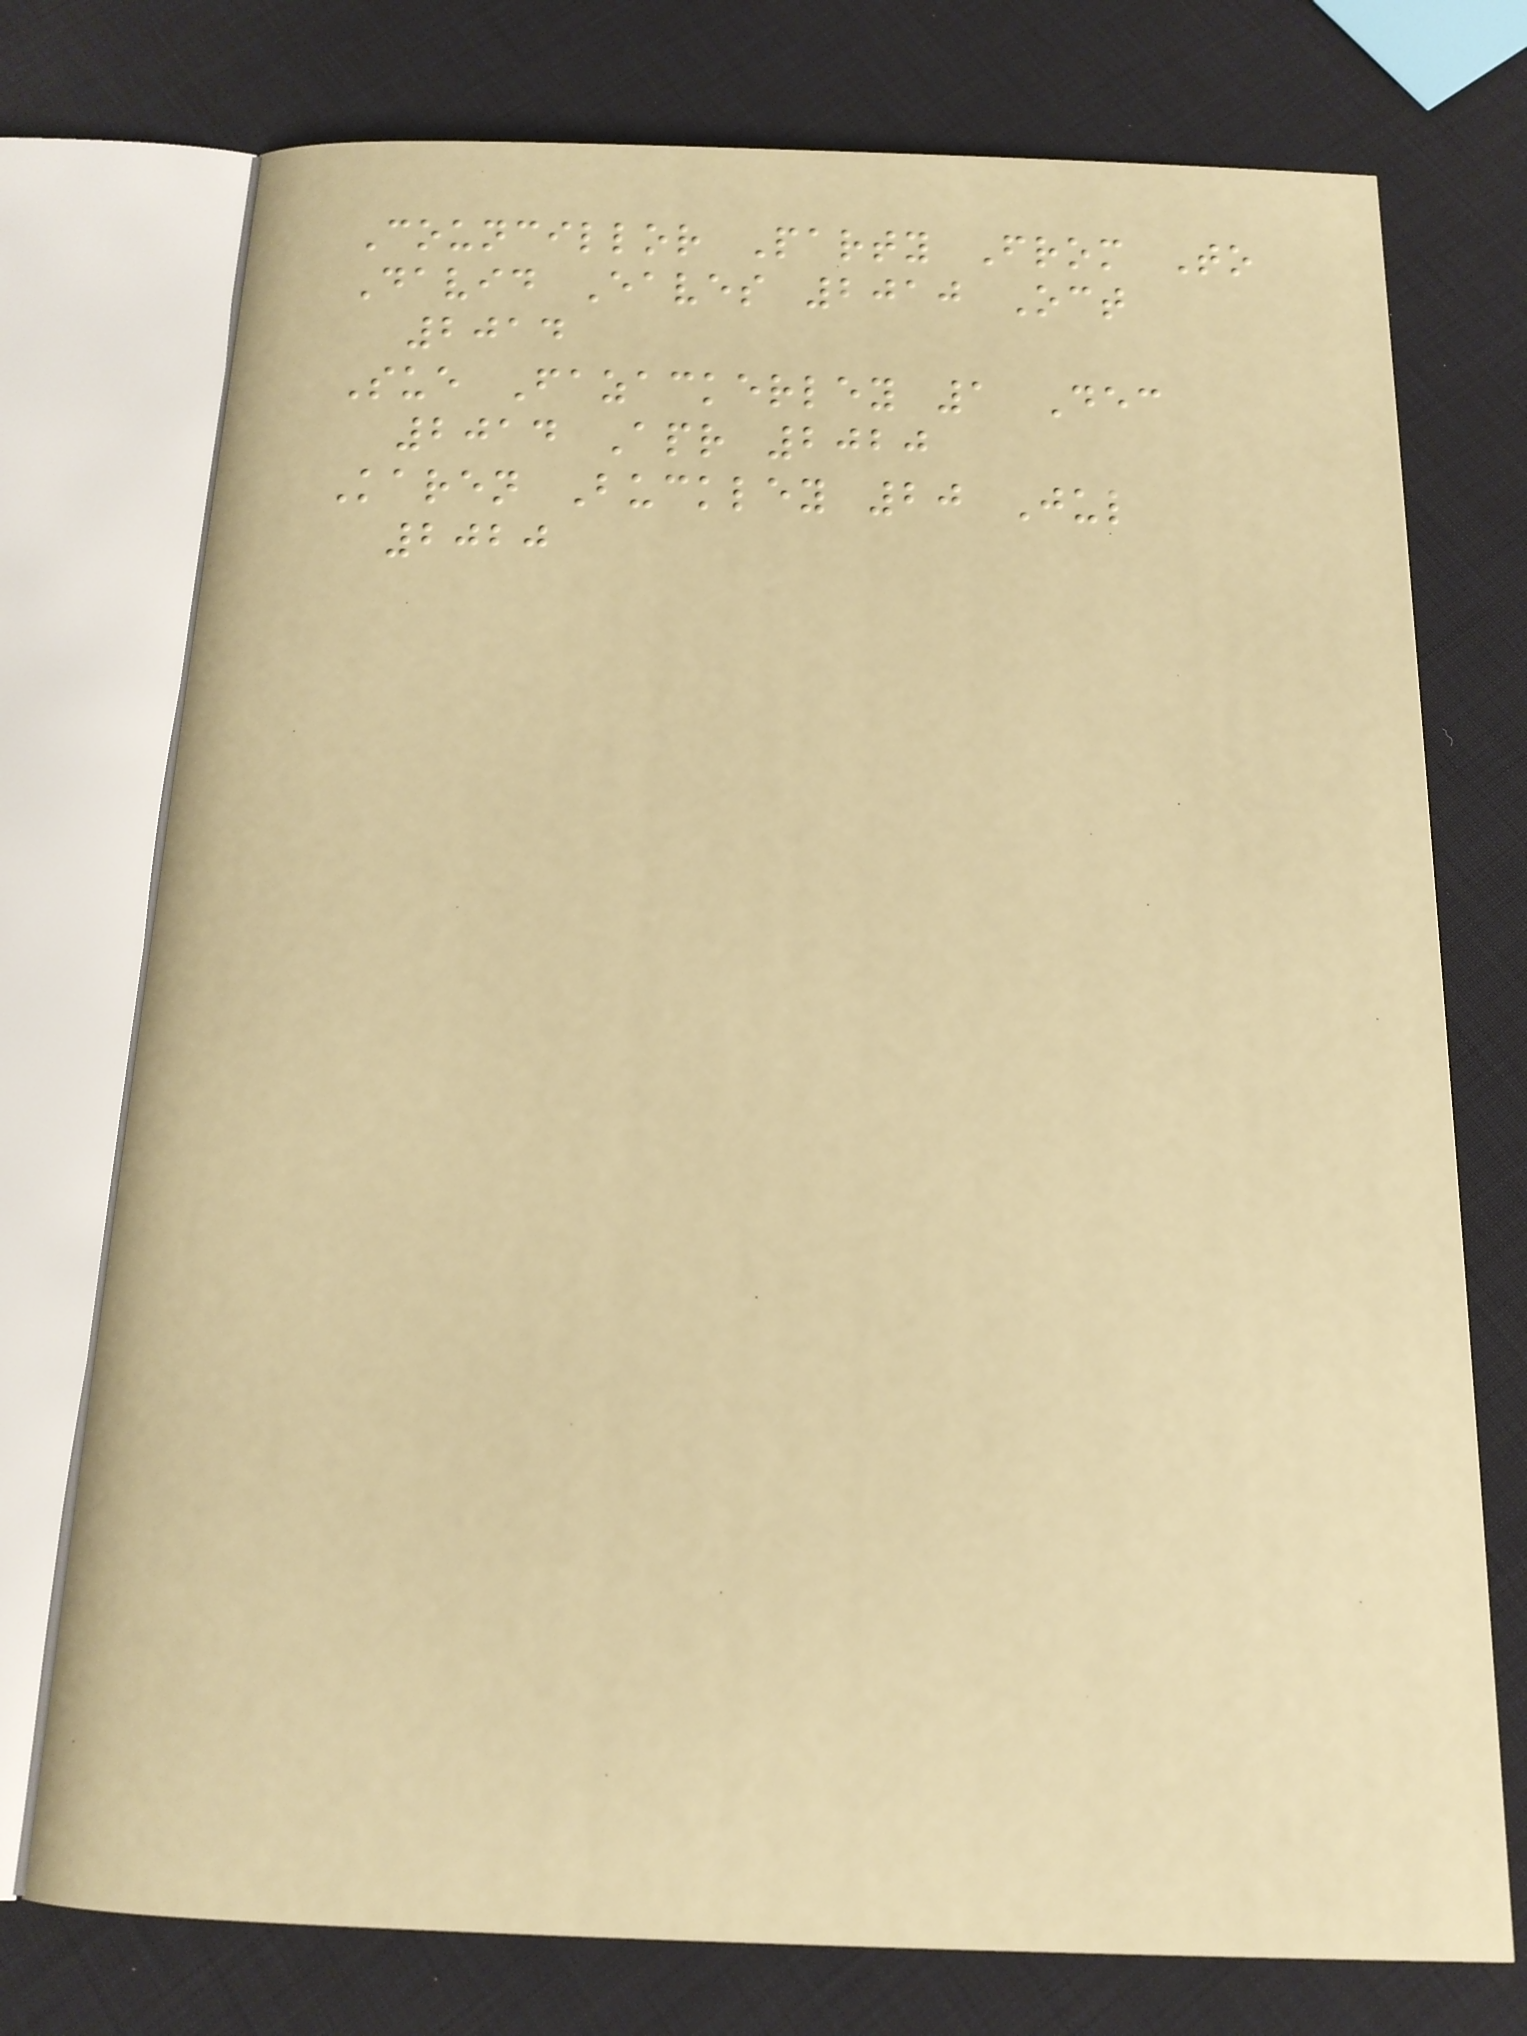Councillor Party From To
David Eaves 2010 Oct
2014
Sue Fazackerley 1 Dec
2014 Apr 2020
Karen Buckley 20 Jul
2020
